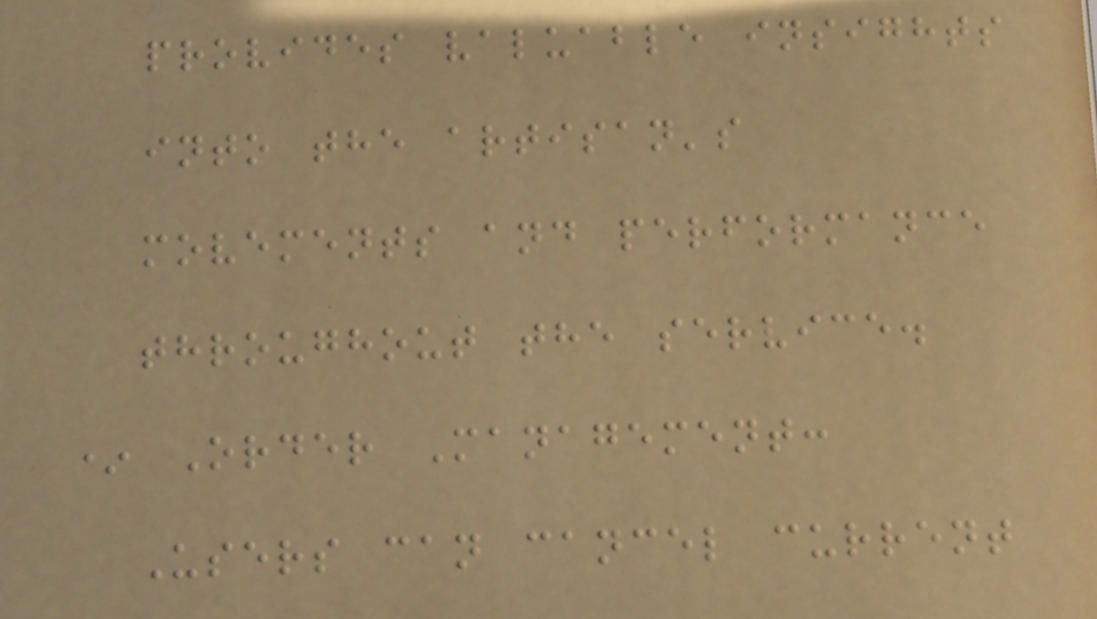provides valuable insights
into the artisan's
movements and performance
throughout the service.
* Order Management:
Users can cancel current
